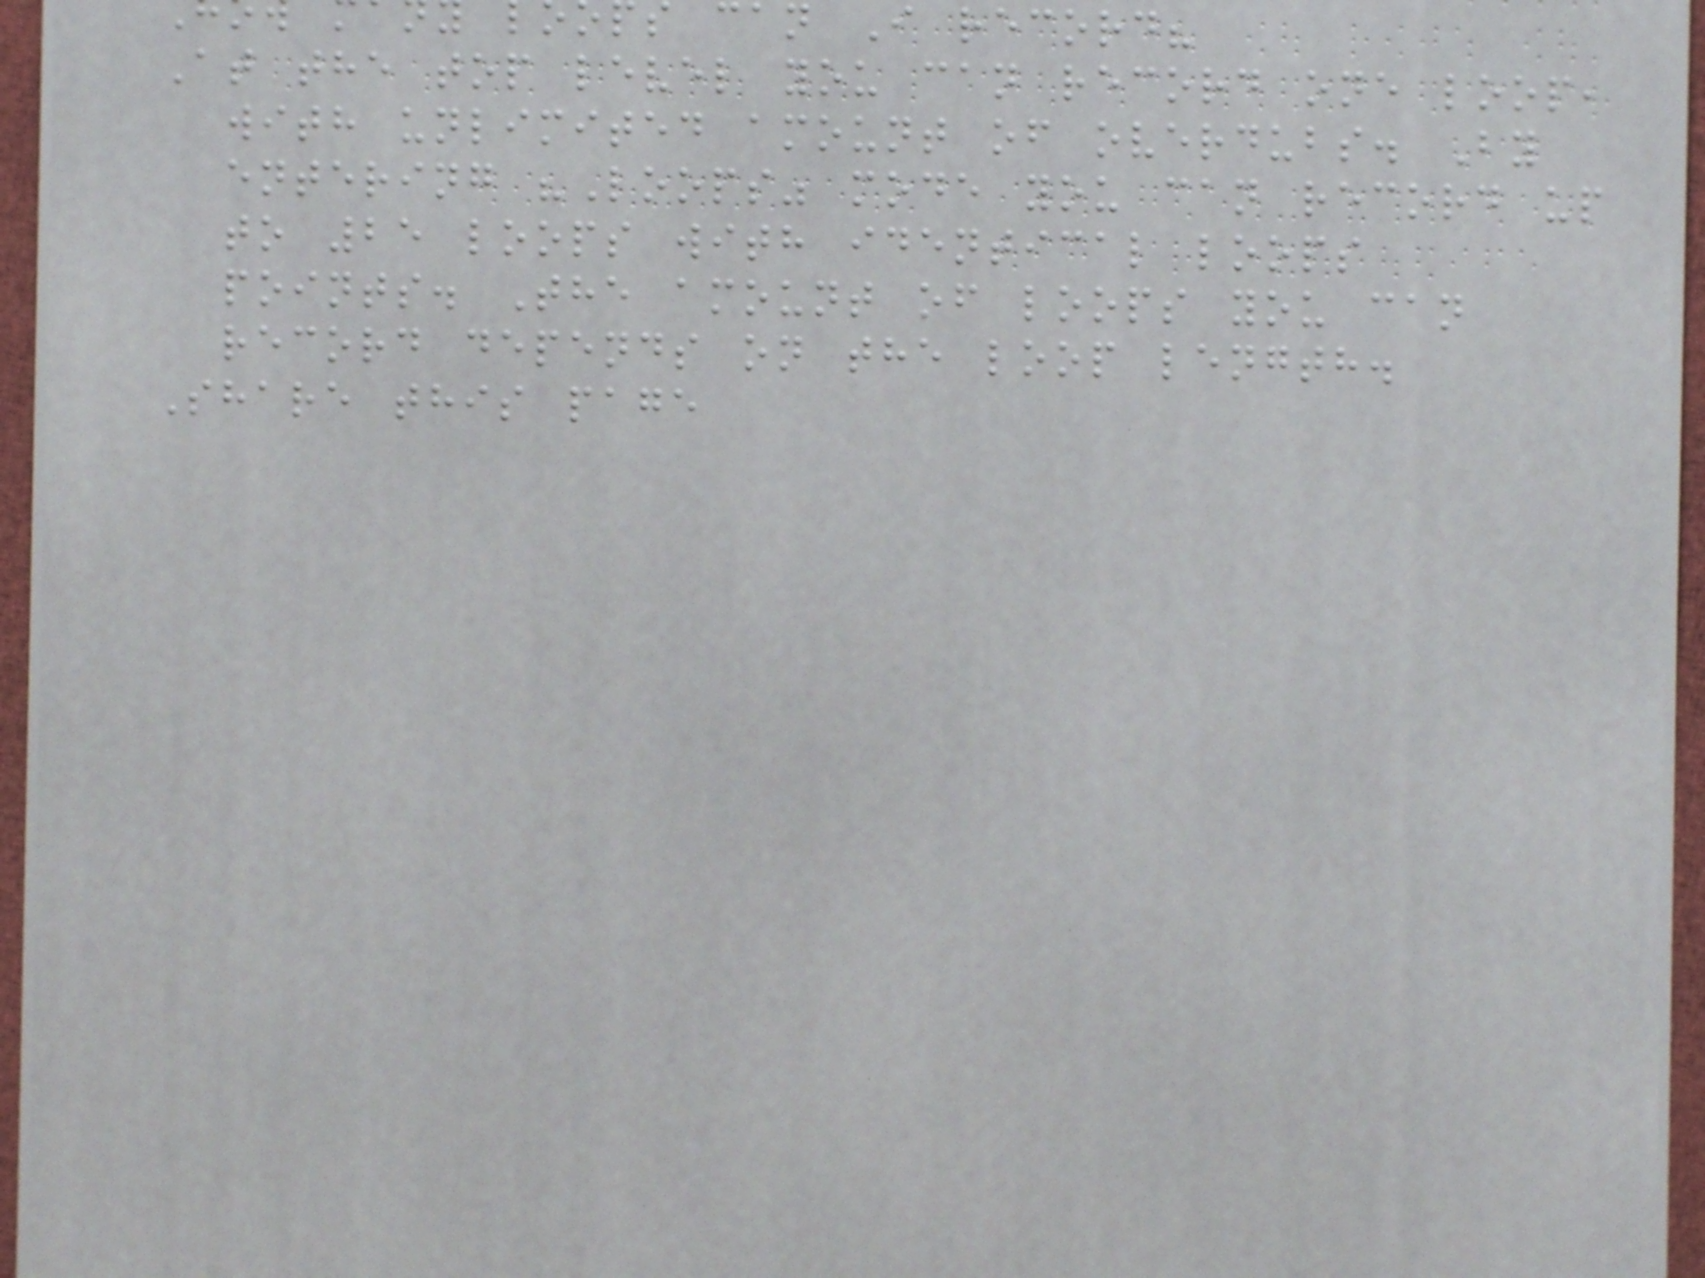can I record?
At the top level you can record one loop,
with unlimited amount of overdubs. By
entering "Loops" mode you can record up
to 25 loops with identical loops
points. The amount of loops you can
record depends on the loop length.
Share this page
